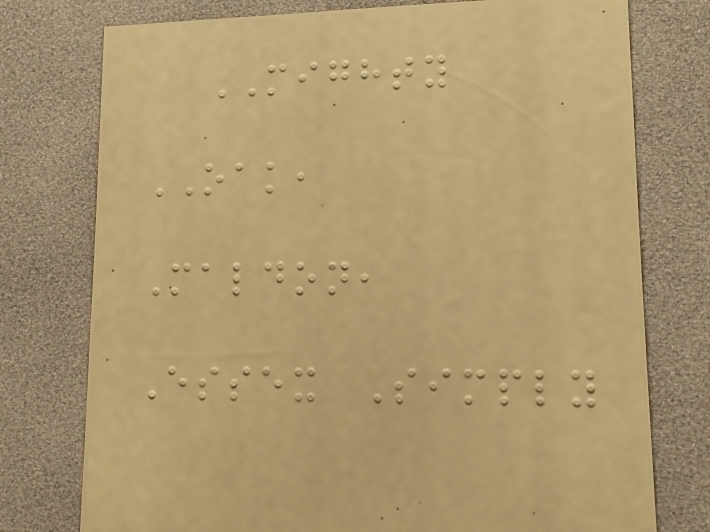MIGHTY
OAK,
Maldon,
Essex Simply
